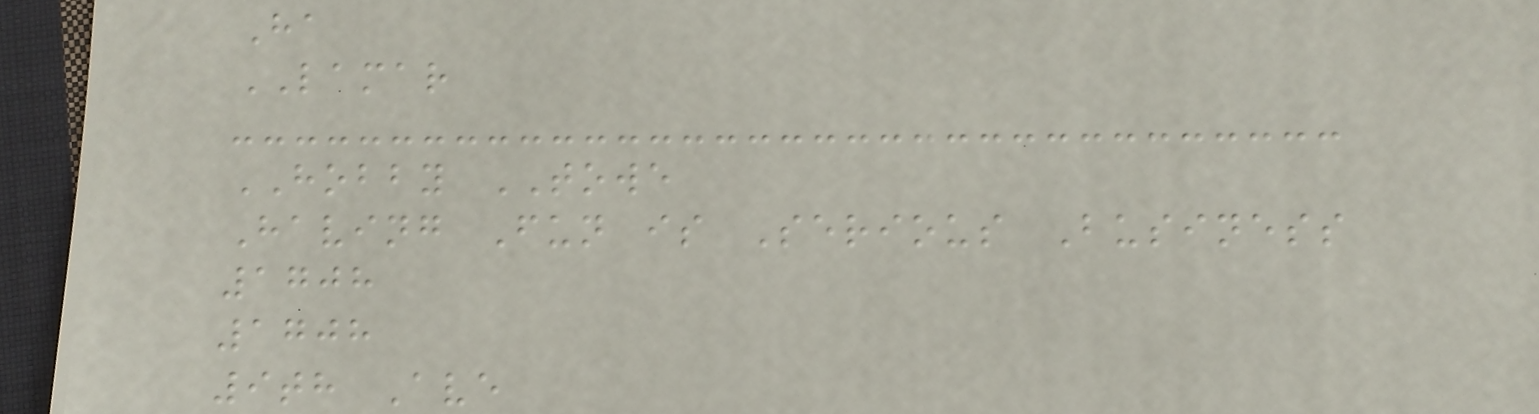Ha
LAMAR
HOBBY TOWE
Having Fun is Serious Business
1708
1708
9th Ave
